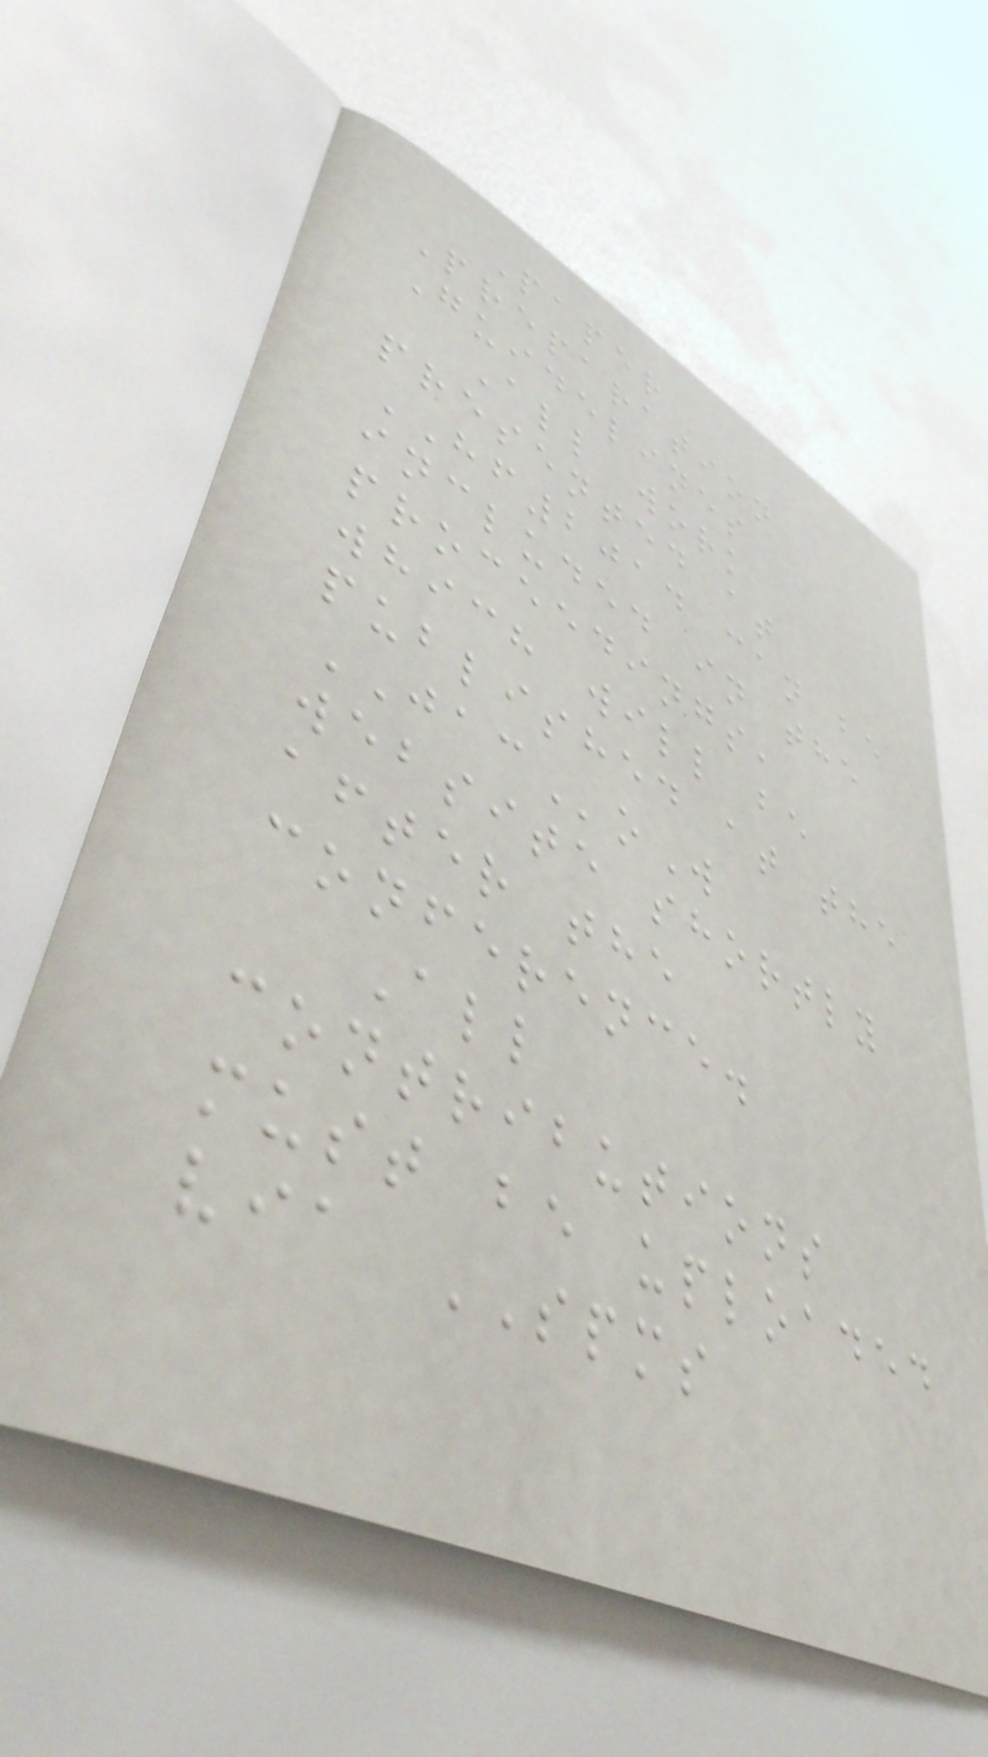Paper
Preparation
Guidelines
All work
presented at
HF2014 can be
included in the
proceedings,
which will be
published at the
JACoW
website shortly
after the
conference.
All
contributions
must be uploaded
via SPMS
